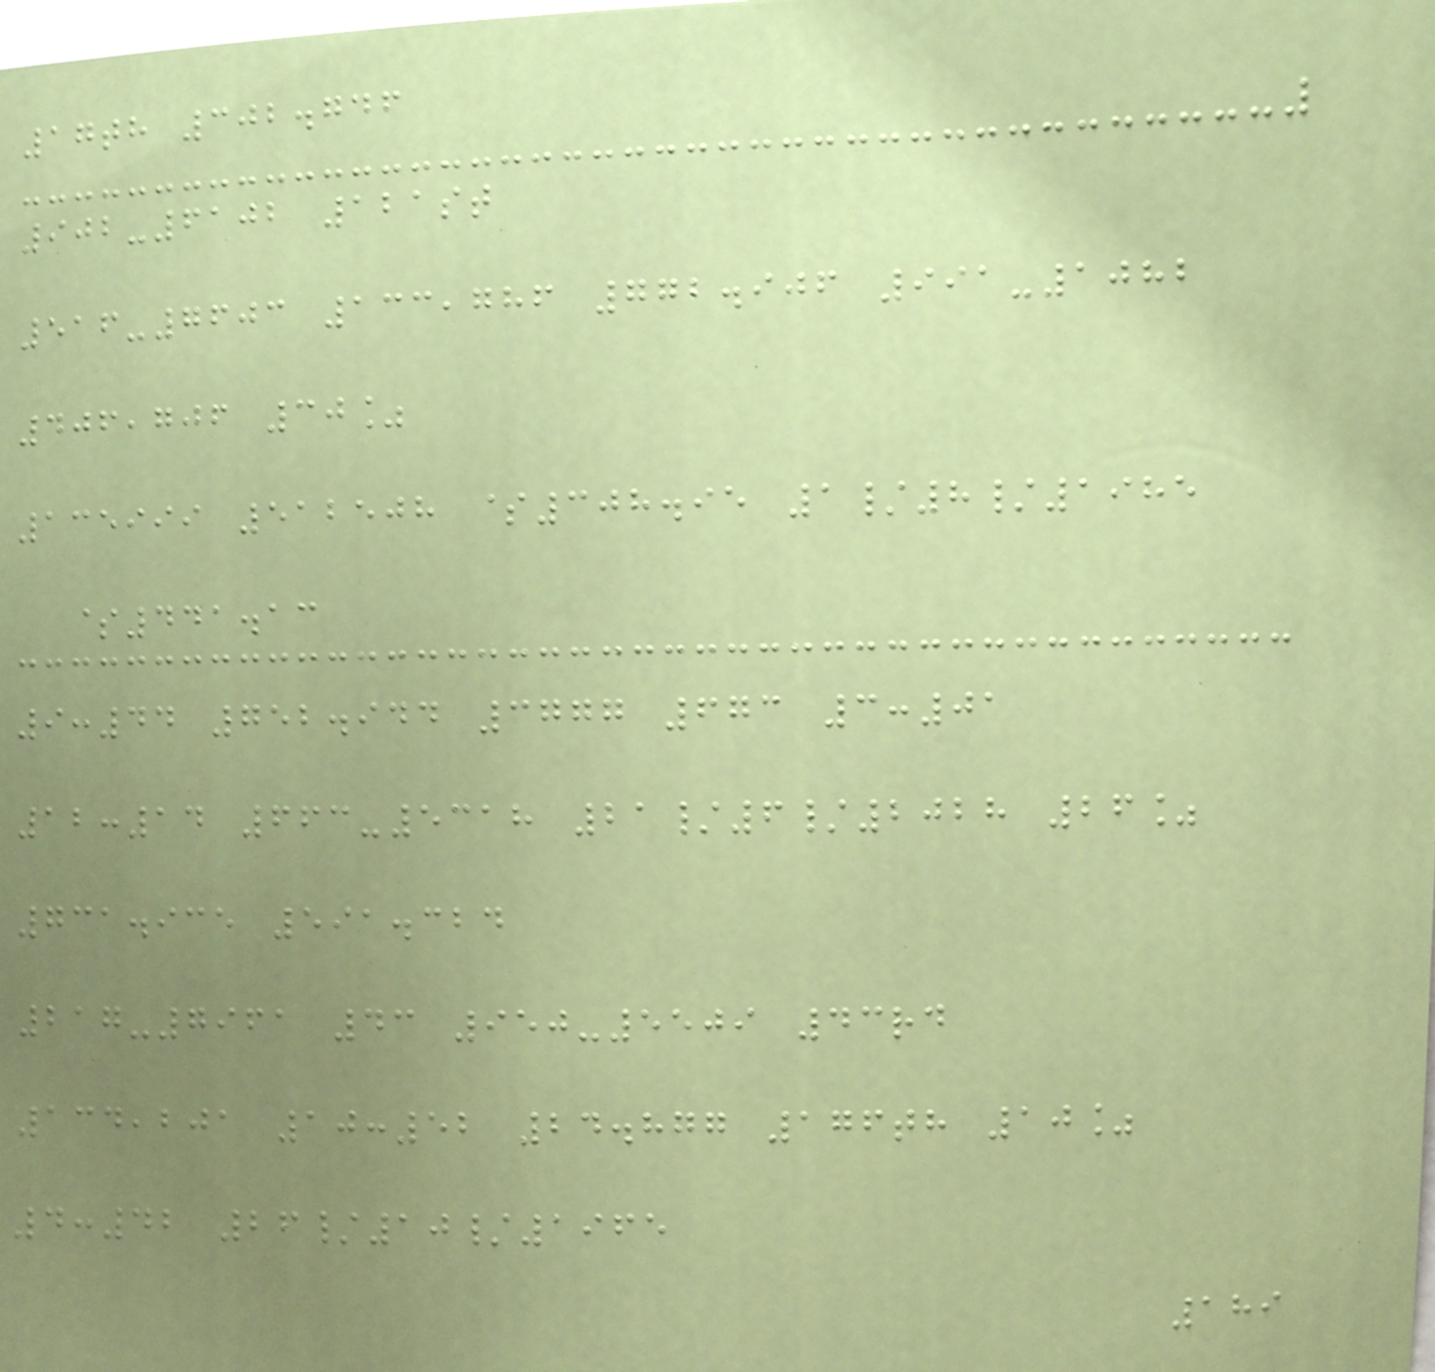17th 302.746
902-6102 121st
516-7603 133,786 772.906 991-1082
406,706 30%
135999 512508 $308.95 1/8/1985
$441.13
9:44 752.944 3777 673 3:01
12:14 663-5318 21/6/2028 26%
731.935 591.324
217-7961 43 950-5509 43rd
134,201 10:52 24.877 176th 10%
4:42 26/10/1965
189
